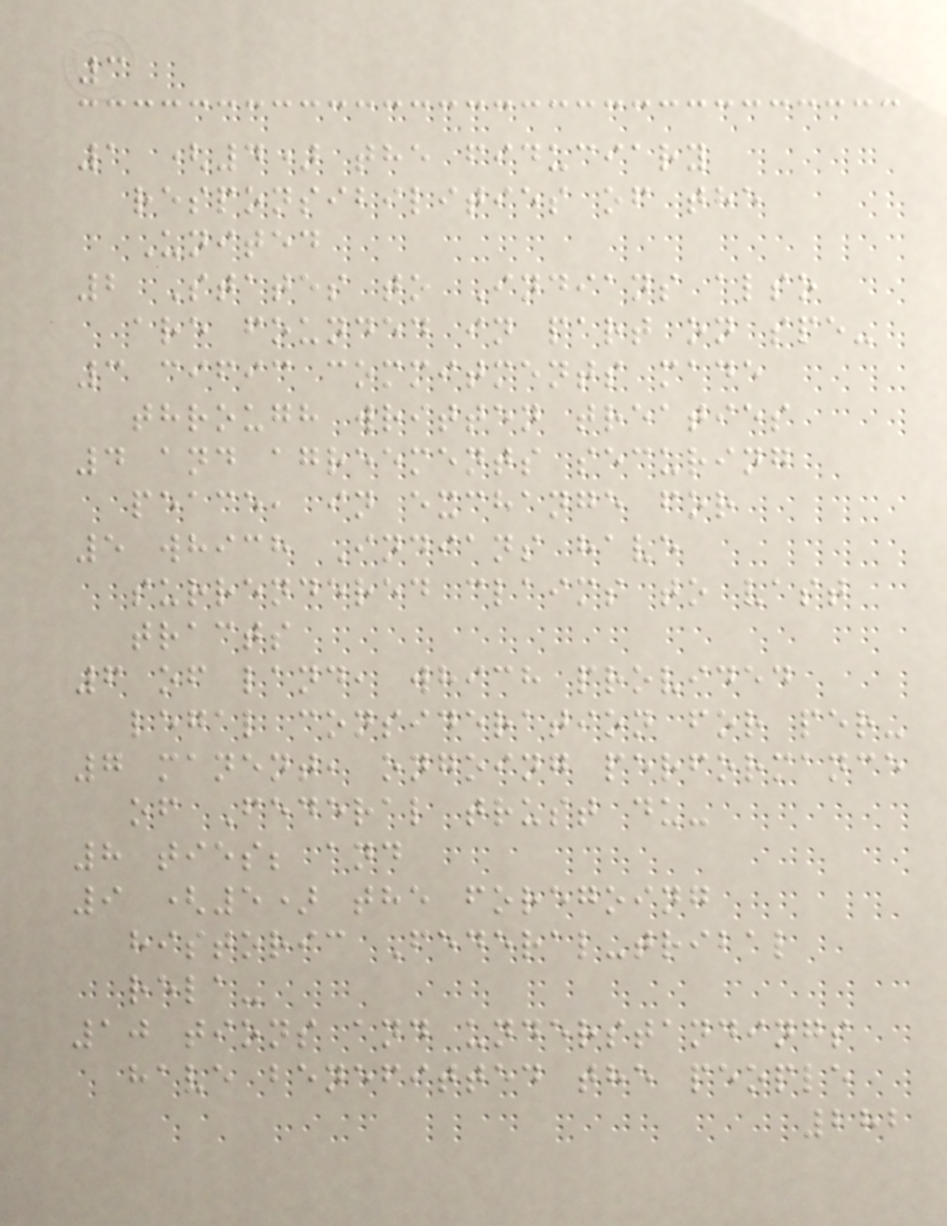3
1 (4) the fiduciary
responsibilities of the
United
2 States to Indians also
are founded in part on spe-
3 cific commitments made
through written treaties
4 and agreements securing
peace, in exchange for
5 which Indians have
surrendered claims to vast
tracts
6 of land, which provided
legal consideration for per-
7 manent, ongoing performance
of Federal trust du-
8 ties; and
9 (5) the foregoing
historic Federal-tribal
rela-
10 tions and understandings
have benefitted the people
282
